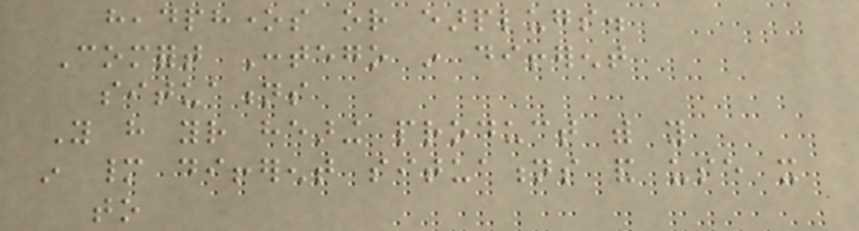headphones or earplugs.
Comfort Contego in different
situations
You have your hearing product with you
in many different situations and use it
to
